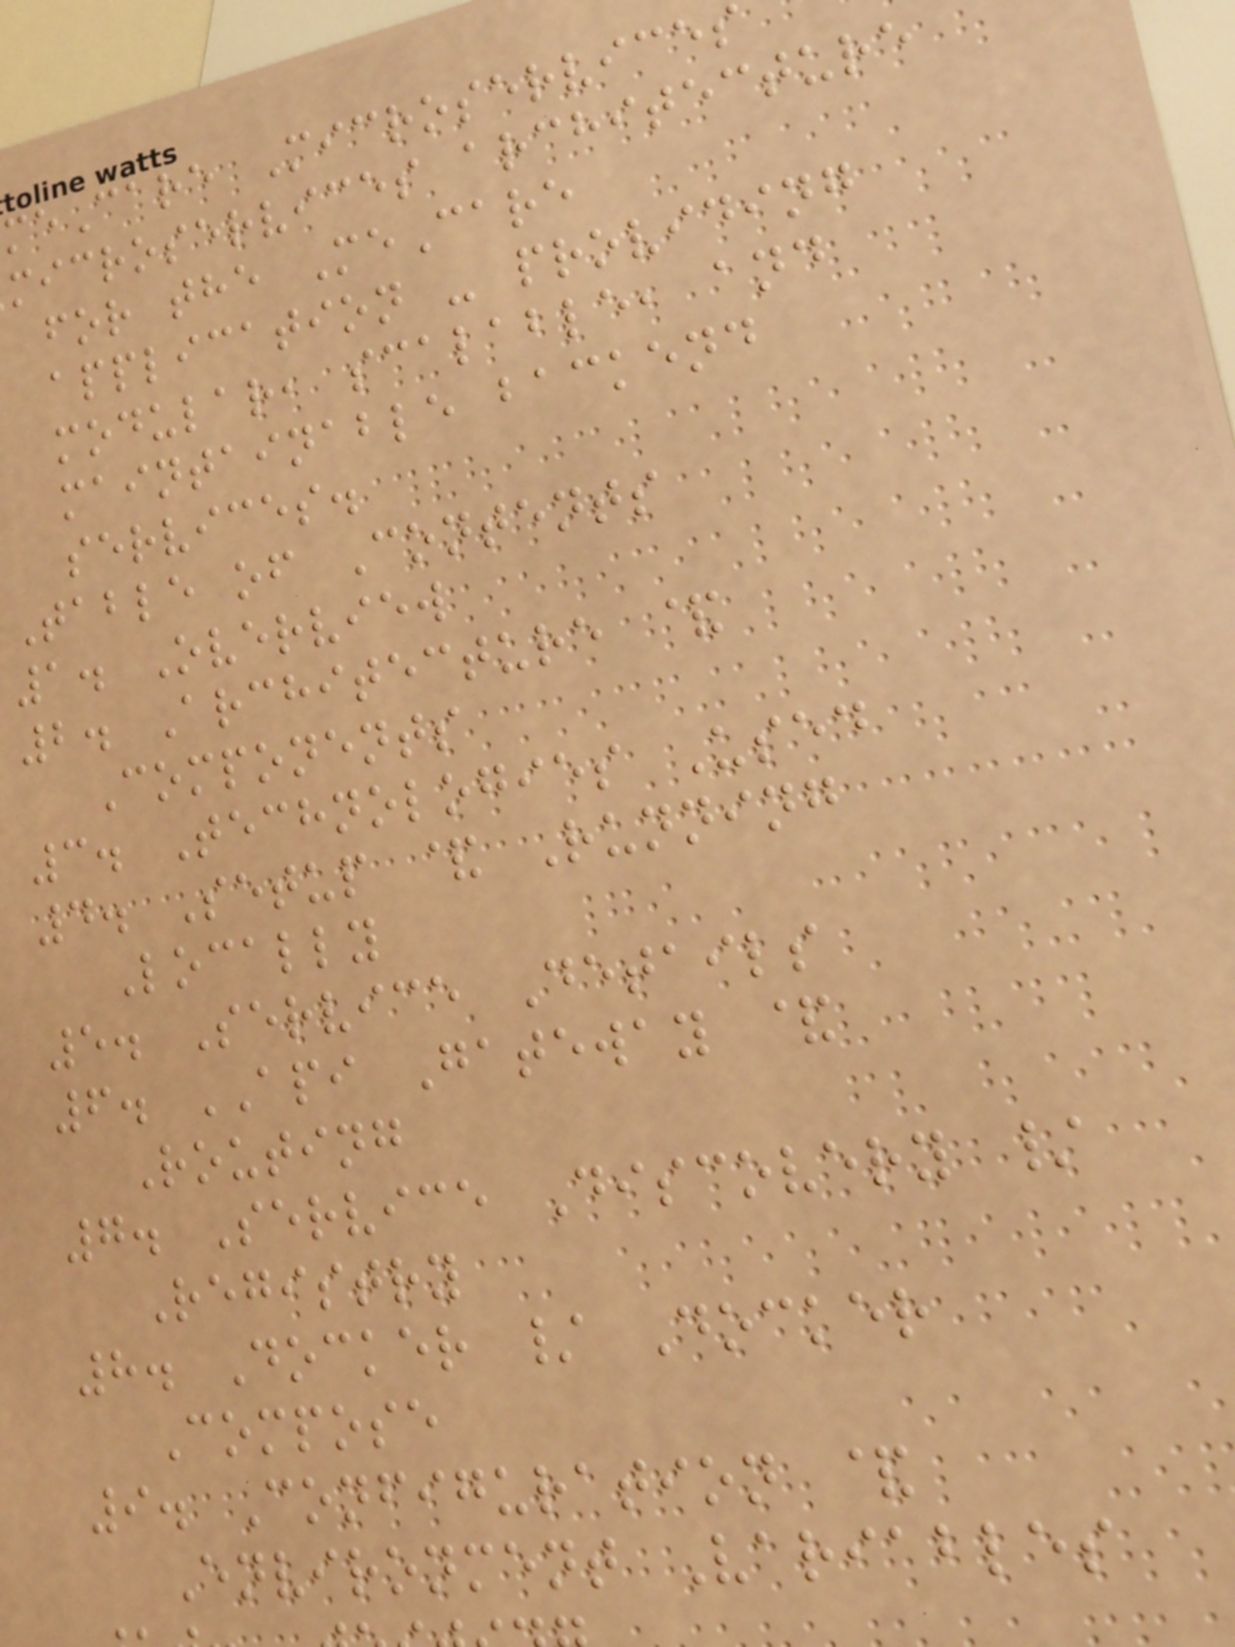eCare Microservices
microservices architecture
for the MeCare
application - providing
modular, scalable, and
maintainable backend
services.
Table of Contents
1. Overview
2. Architecture &
Components
3. Technologies Used
4. Setup & Running
Locally
5. Service Details
6. API Gateway &
Routing
7. Service Discovery /
Registry
8. Docker / Docker
Compose
9. Configuration &
Environment Variables
